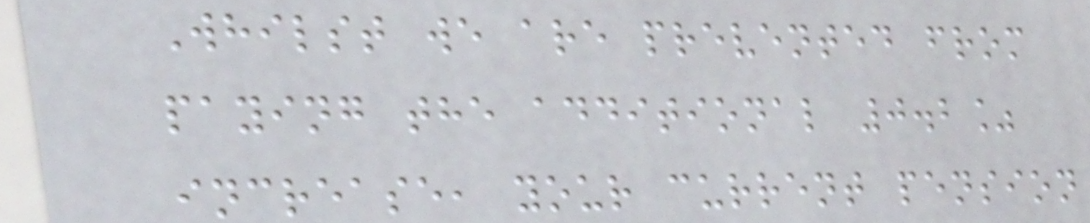Whilst we are prevented from
paying the additional 0.2%
increase, your current pension
